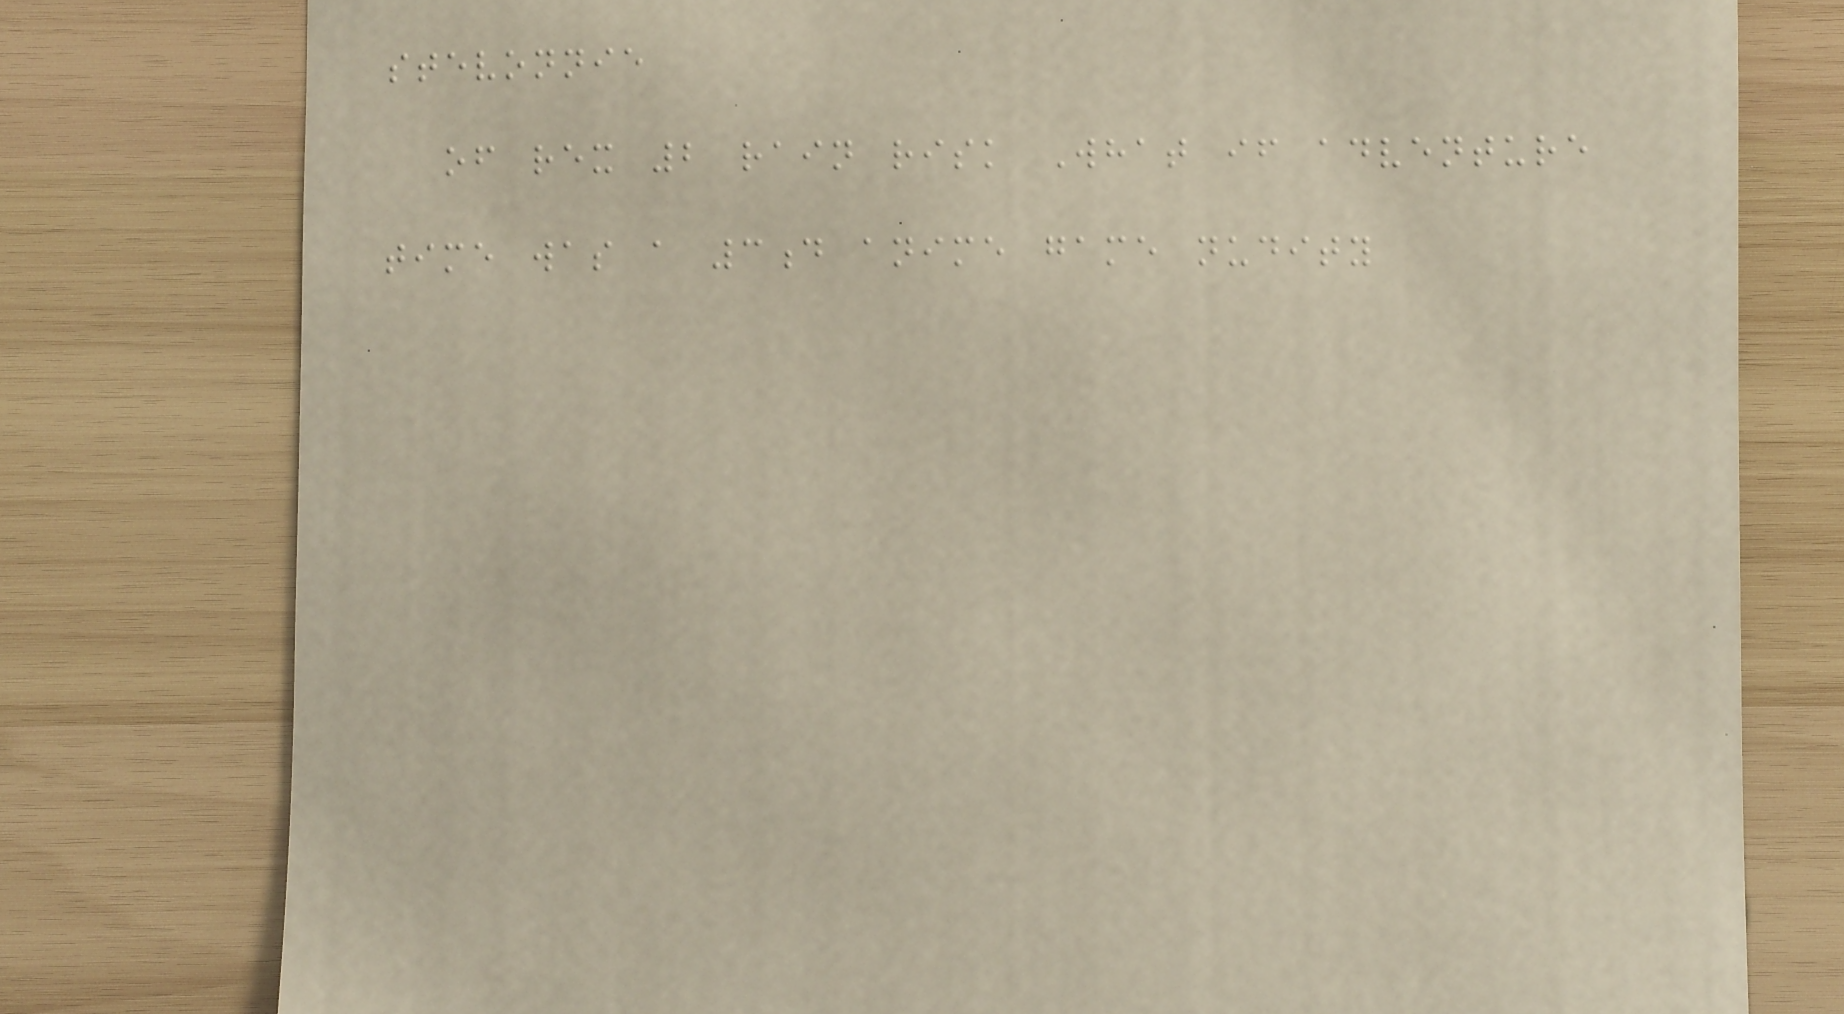stevonnie
of rex 2 rain risk What if adventure
time was a 3d anime game nudity
